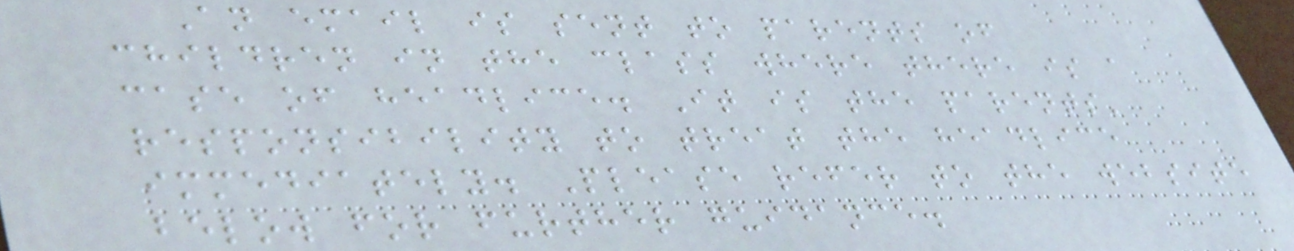An email is sent to parents of
children in the class where there is a
case of headlice. It is the parents'
responsibility to treat the headlice
immediately. Please refer to the website
below for further guidance.
